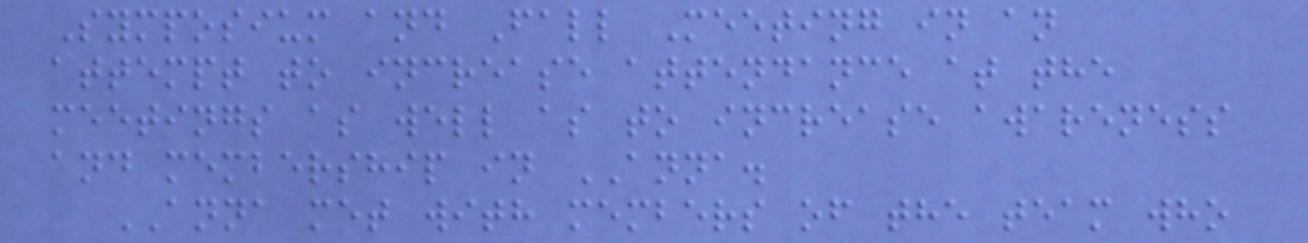Symposium and Fall Meeting in an
attempt to increase attendance at the
meetings as well as to increase awareness
and membership in ANNA.
ANNA met with members of the team who
